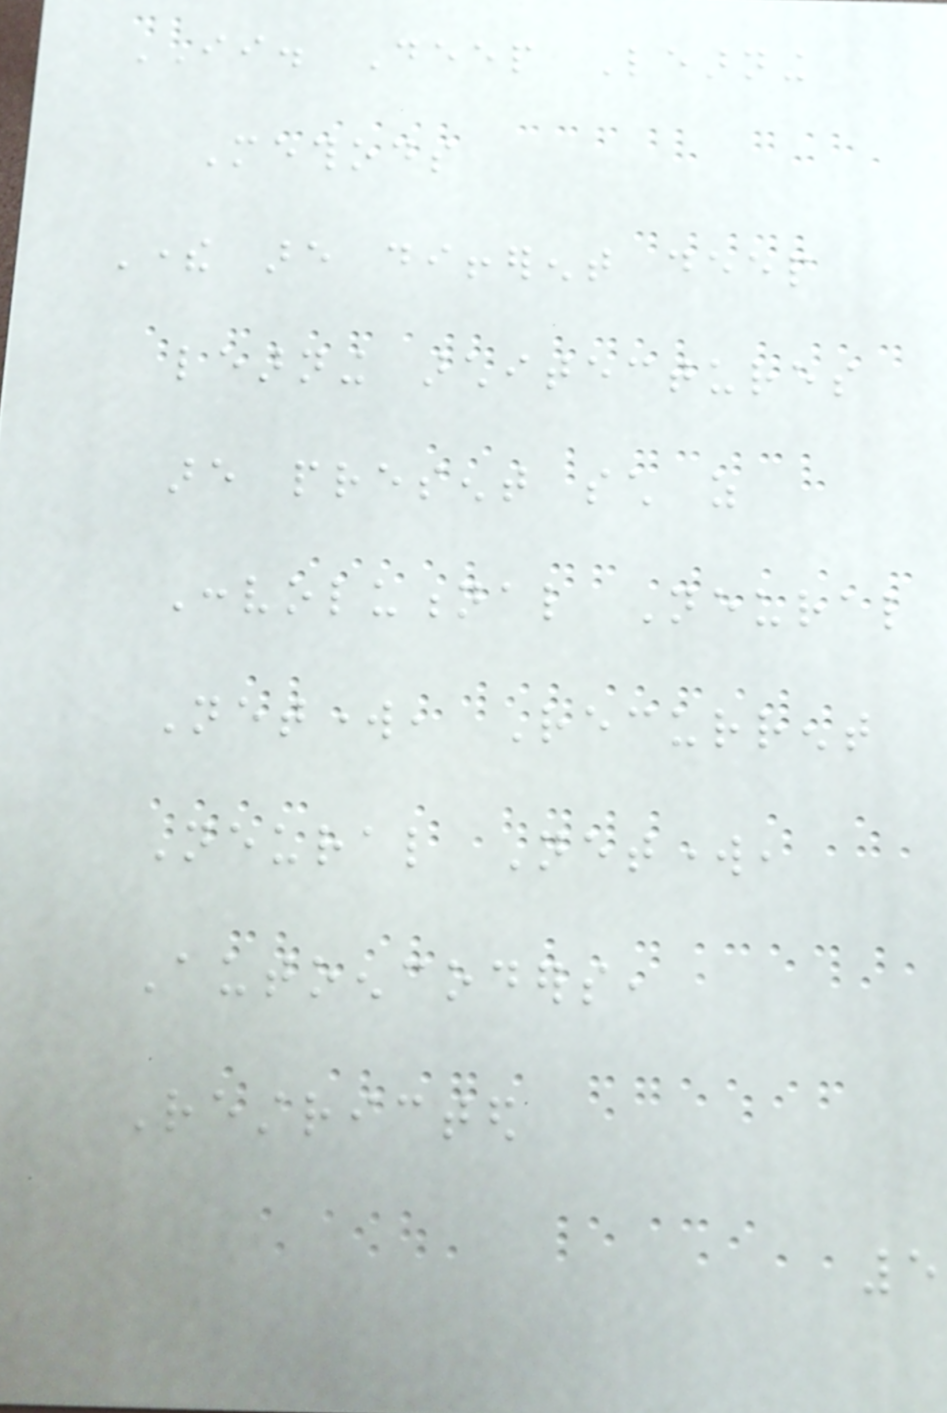II. Deep Learning
Methods
There are different deep
learning architectures
are present such as
Convolutional Neural
Network, Recurrent
Neural Network,
Autoencoders,
Restricted
5
